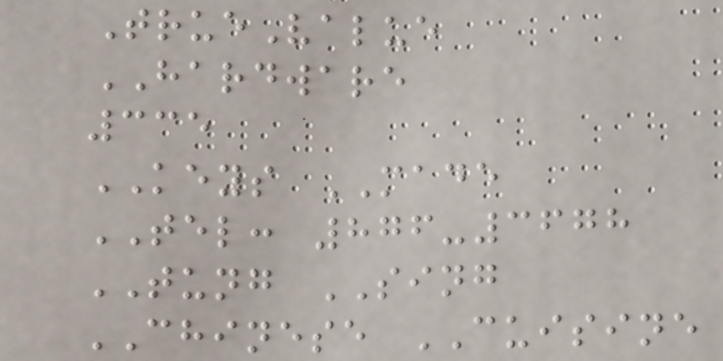TrueValue
HARDWARE
335
KEYS MADE
TEL: 876-3678
TUNG SING
CHINESE CUISINE
